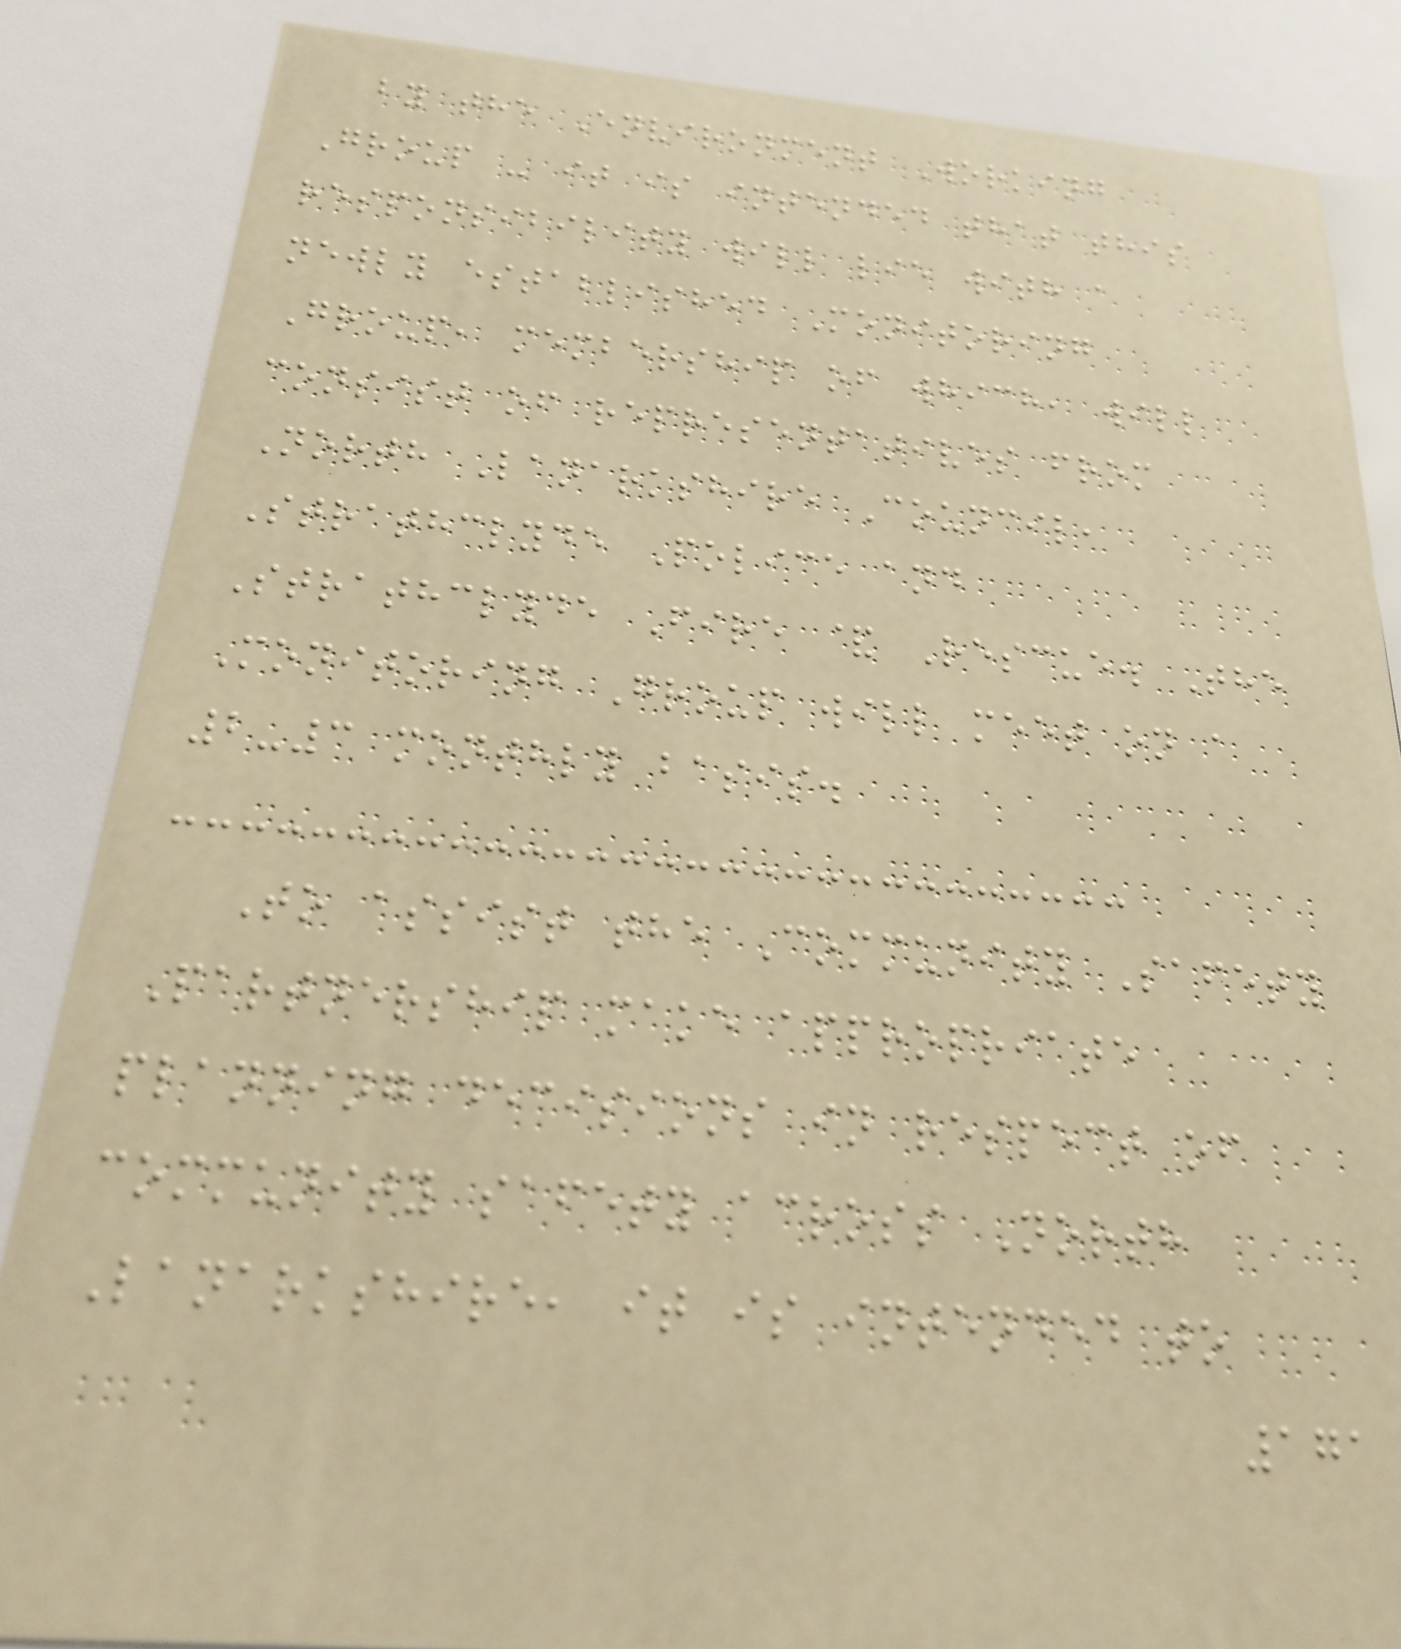by the Environment Working
Group - it is intended that this
responsibility will lie with a
newly established Monitoring
Group, membership of which, will
consist of representatives from
North Lanarkshire Council,
Strathclyde Police and
Strathclyde Fire & Rescue. The
Monitoring Group will meet on a
2-3 monthly basis.
To assist the Community Safety
Partnership make appropriate
planning decisions in respect of
community safety across North
Lanarkshire, it is intended to
171
